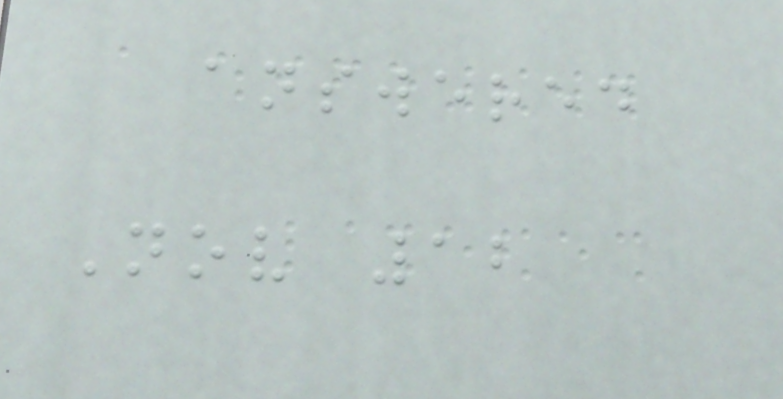answered
Nov 12
